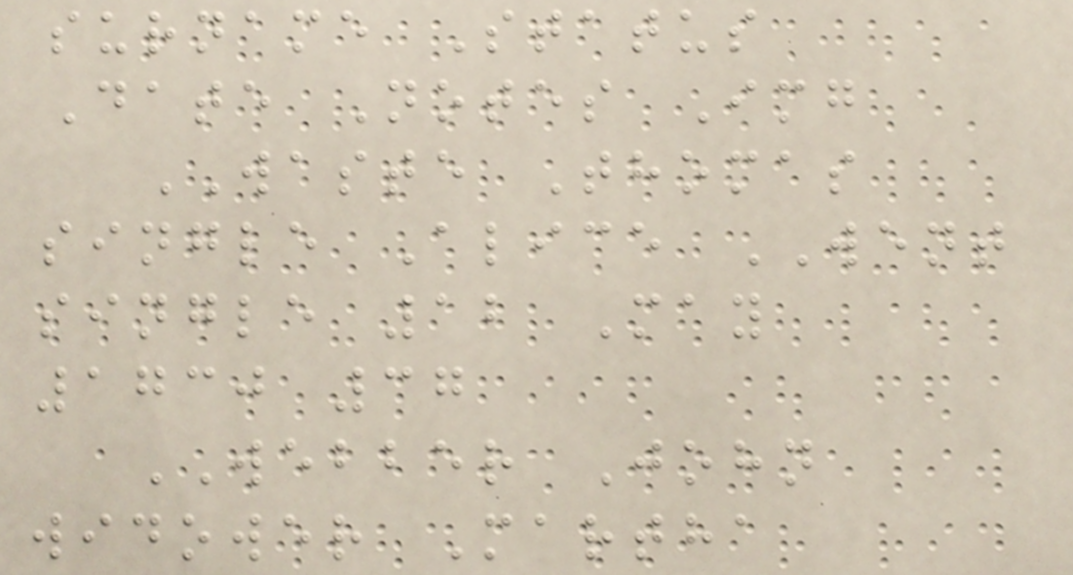surname Status
Date Notes Img
WASTE Thomas
single Alice WENT
single 12 May
1730 37
WEBBER John
widower Martha
